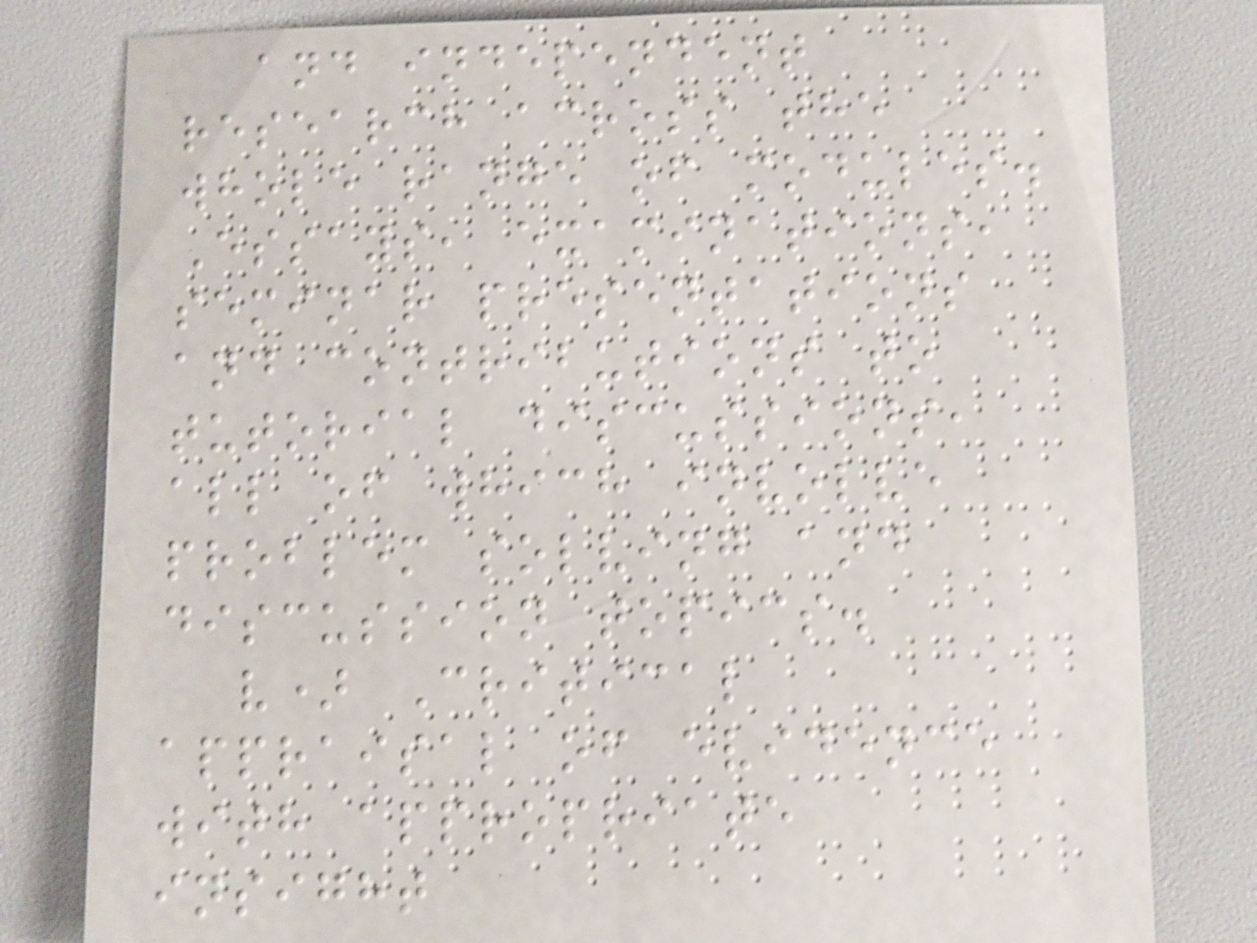and independent
research across the
whole range of modules.
Essays, examinations,
seminar presentations
and contributions to
tutorial discussions,
all of which involve
problem solving and
discussion topics.
v) Critical
appraisal of evidence
with appropriate
insight
